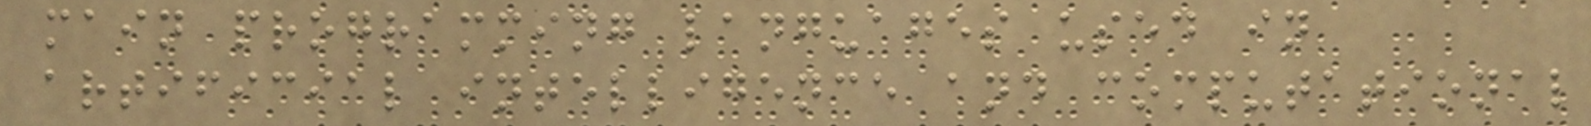main programming languages used in
artificial intelligence and computational
